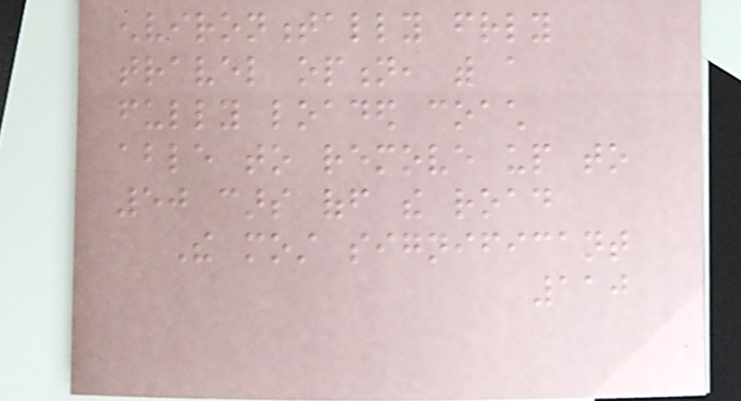environmentally friendly
travel option, with a
fully loaded coach
able to remove up to
50 cars off the road
The most significant
110
